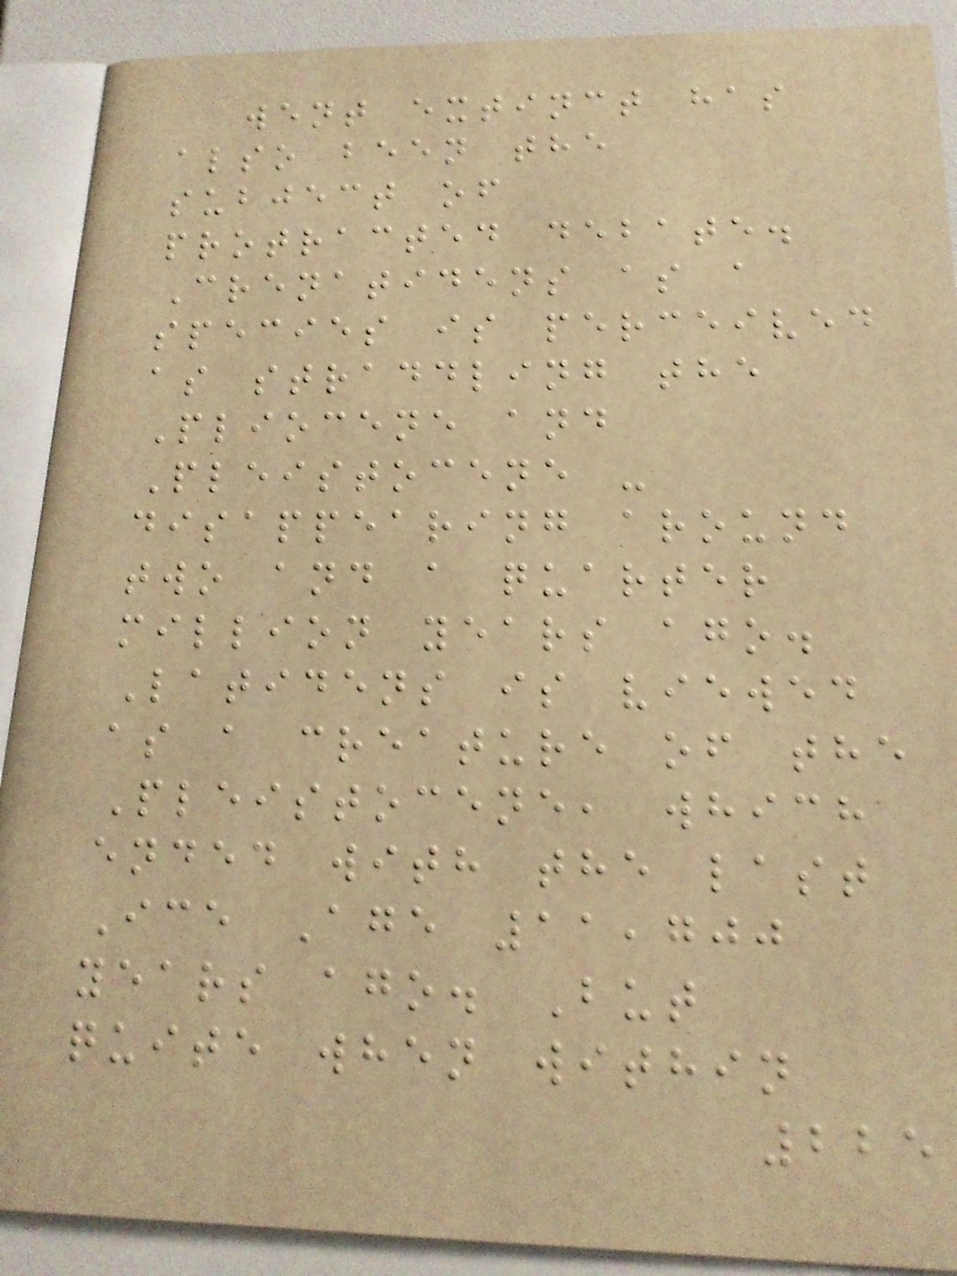went extinct has
also been the
subject of
protracted debate.
Crenatidens as a
species is perceived
as straddling the
Pliocene and
Pleistocene -
disappearing around
two and a quarter
million years ago.
Latidens is viewed
as a creature of the
Pleistocene, which
ended with the last
Ice Age 11,700
years ago. But
quite when within
225
